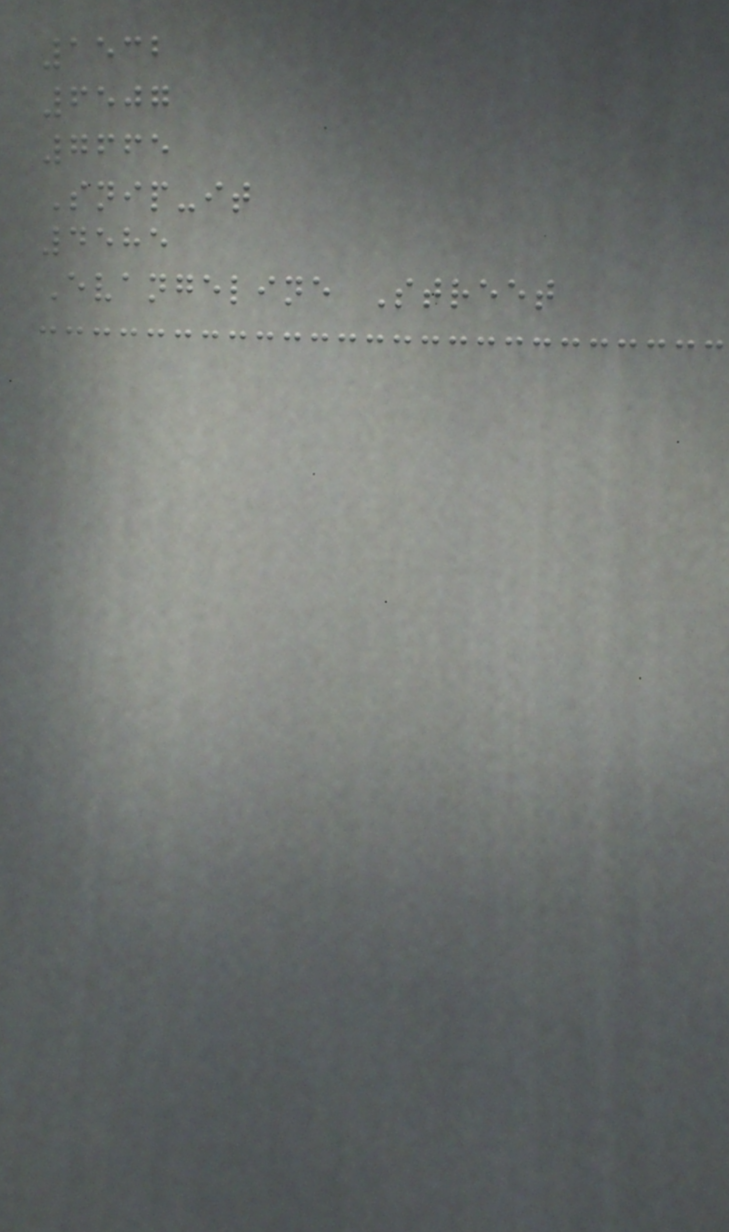1532
6507
7665
Snip-it
4585
Evangeline Street
